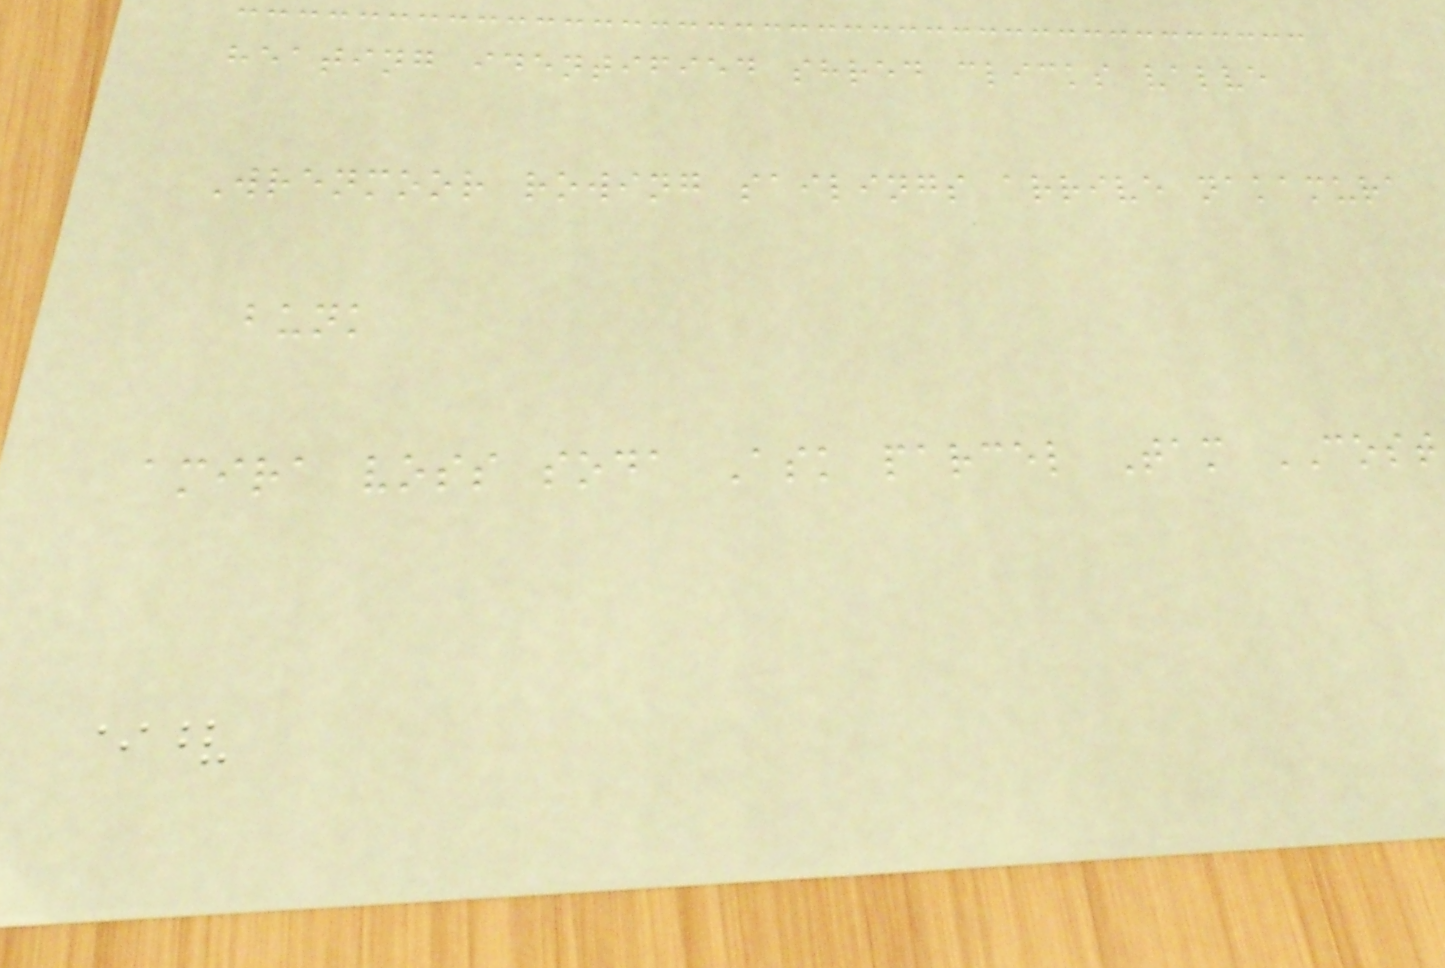heating identified shred clicks valve
Wrenmoor rowing sailings arrive nakamura
bunk
amira voss soda Ask parcel Tam COST
